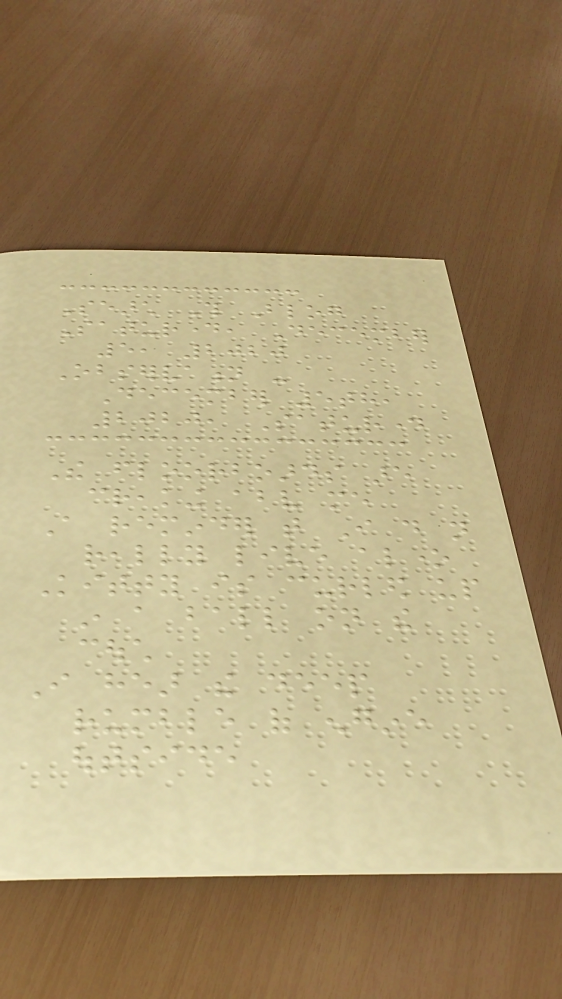Search This Blog
Saturday, December
5, 2020
Observation -
December 5th,
2020, Saturday
The floorboards are
creaking above me
A reminder that I do not
really live alone
Kitty is curled up
in a ball on the
couch
I hear the deep
rumble of engine
outside
